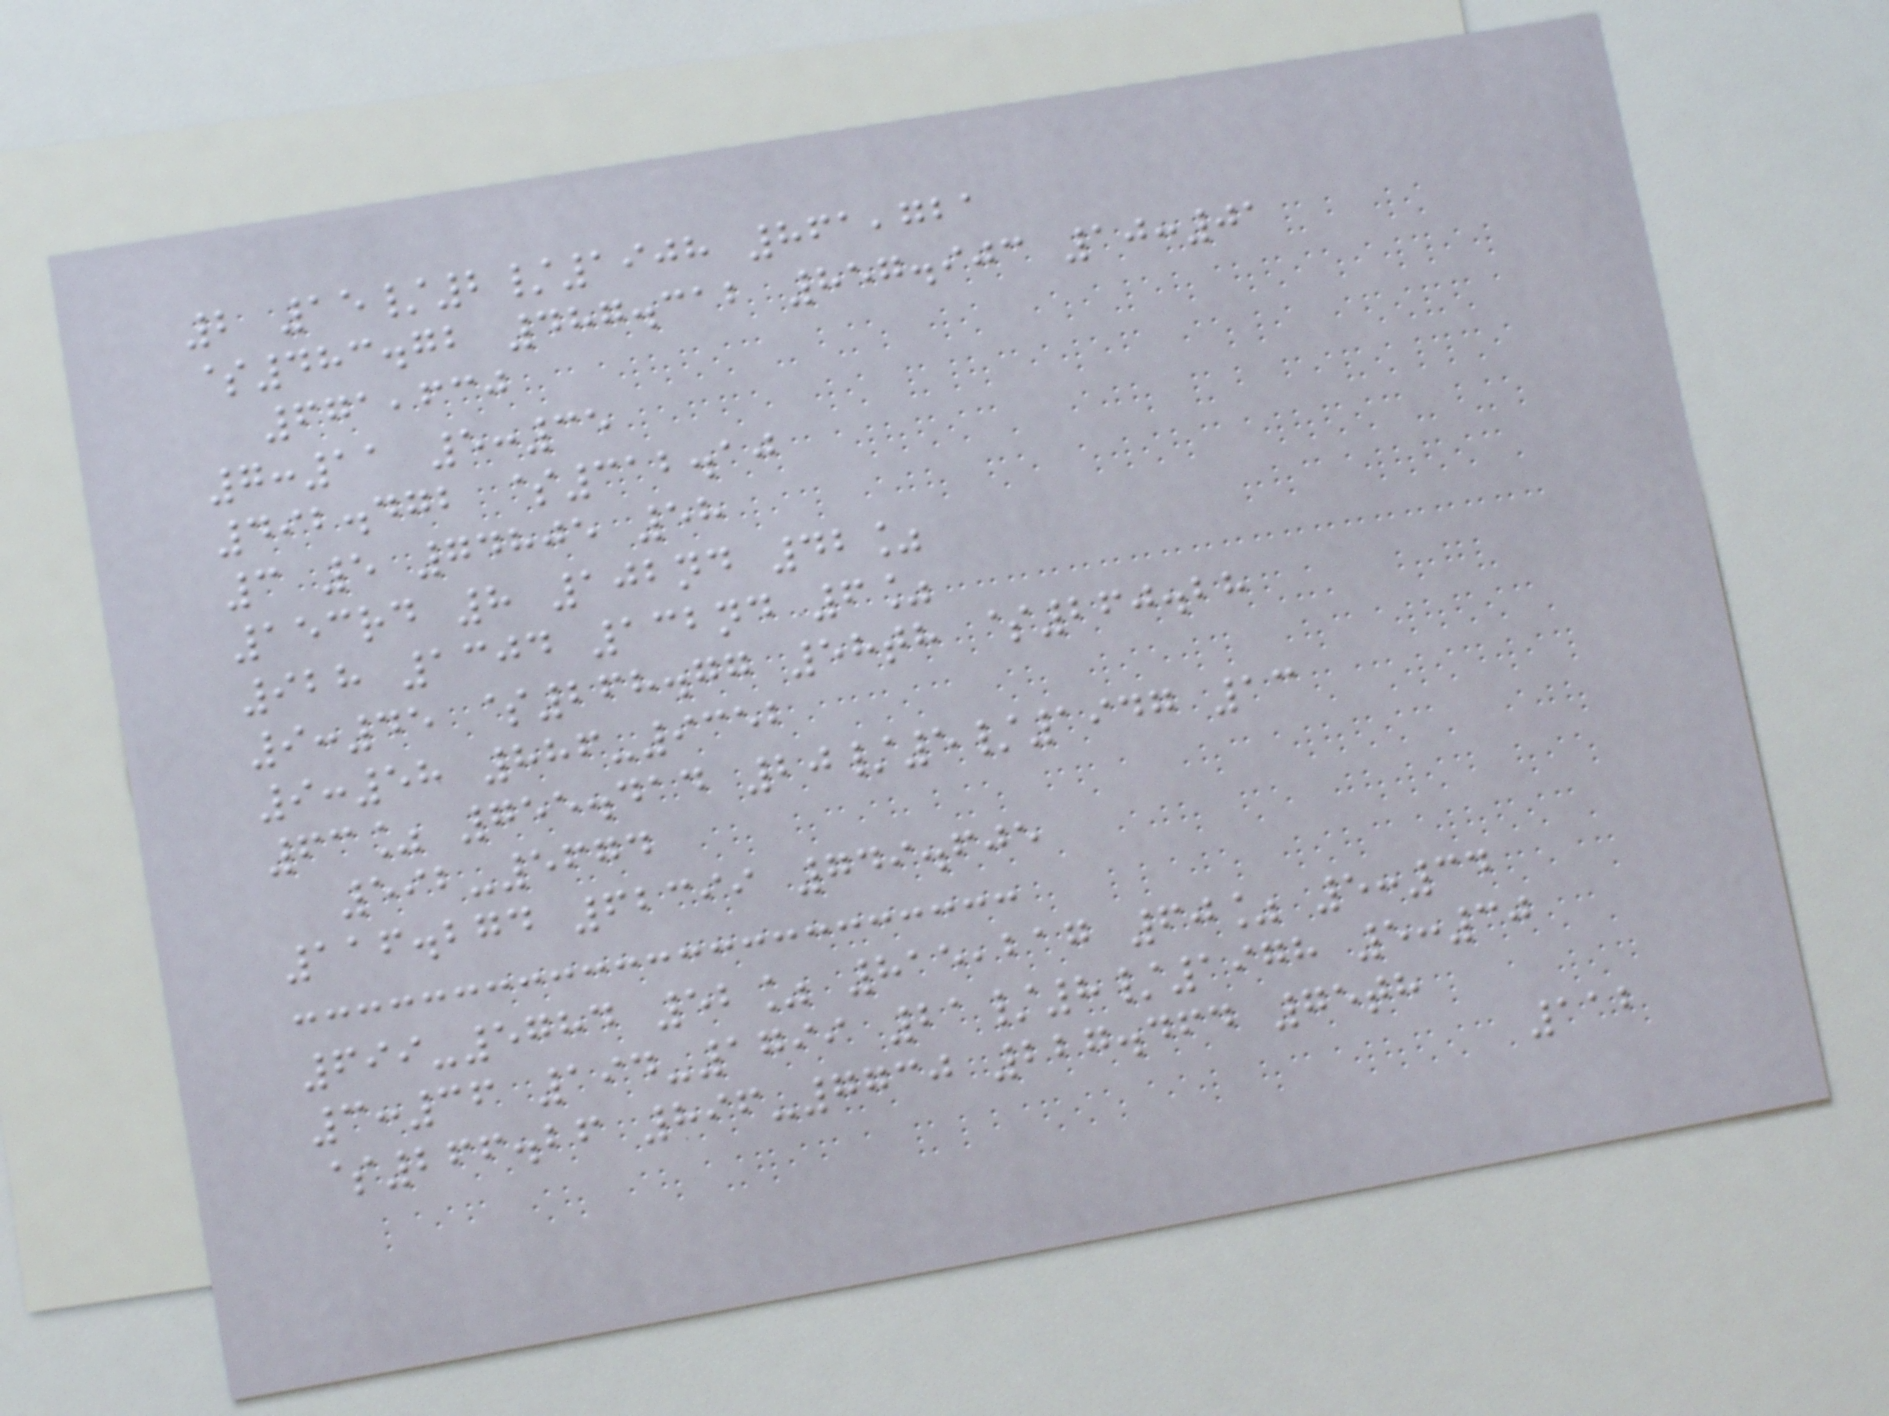2 15/2/1908 861,721
$483.72 487.312 857.903 10:01
671,630
7:11 5:35
492.472 $312.10
3 5 74805 58
153rd 8 102nd 42%
928 1304 132nd 6%
9:45 $268.77 58th $260.28
9:58 886-9352
63% 755.414 20/5/1947 13
592-5674
116.274 62399 749.605
699-5784 52% 815,217 60% 5:34
3:36 194-1799 21/8/1978 5:30
$266.26 896-7730 227.464 75th
112
